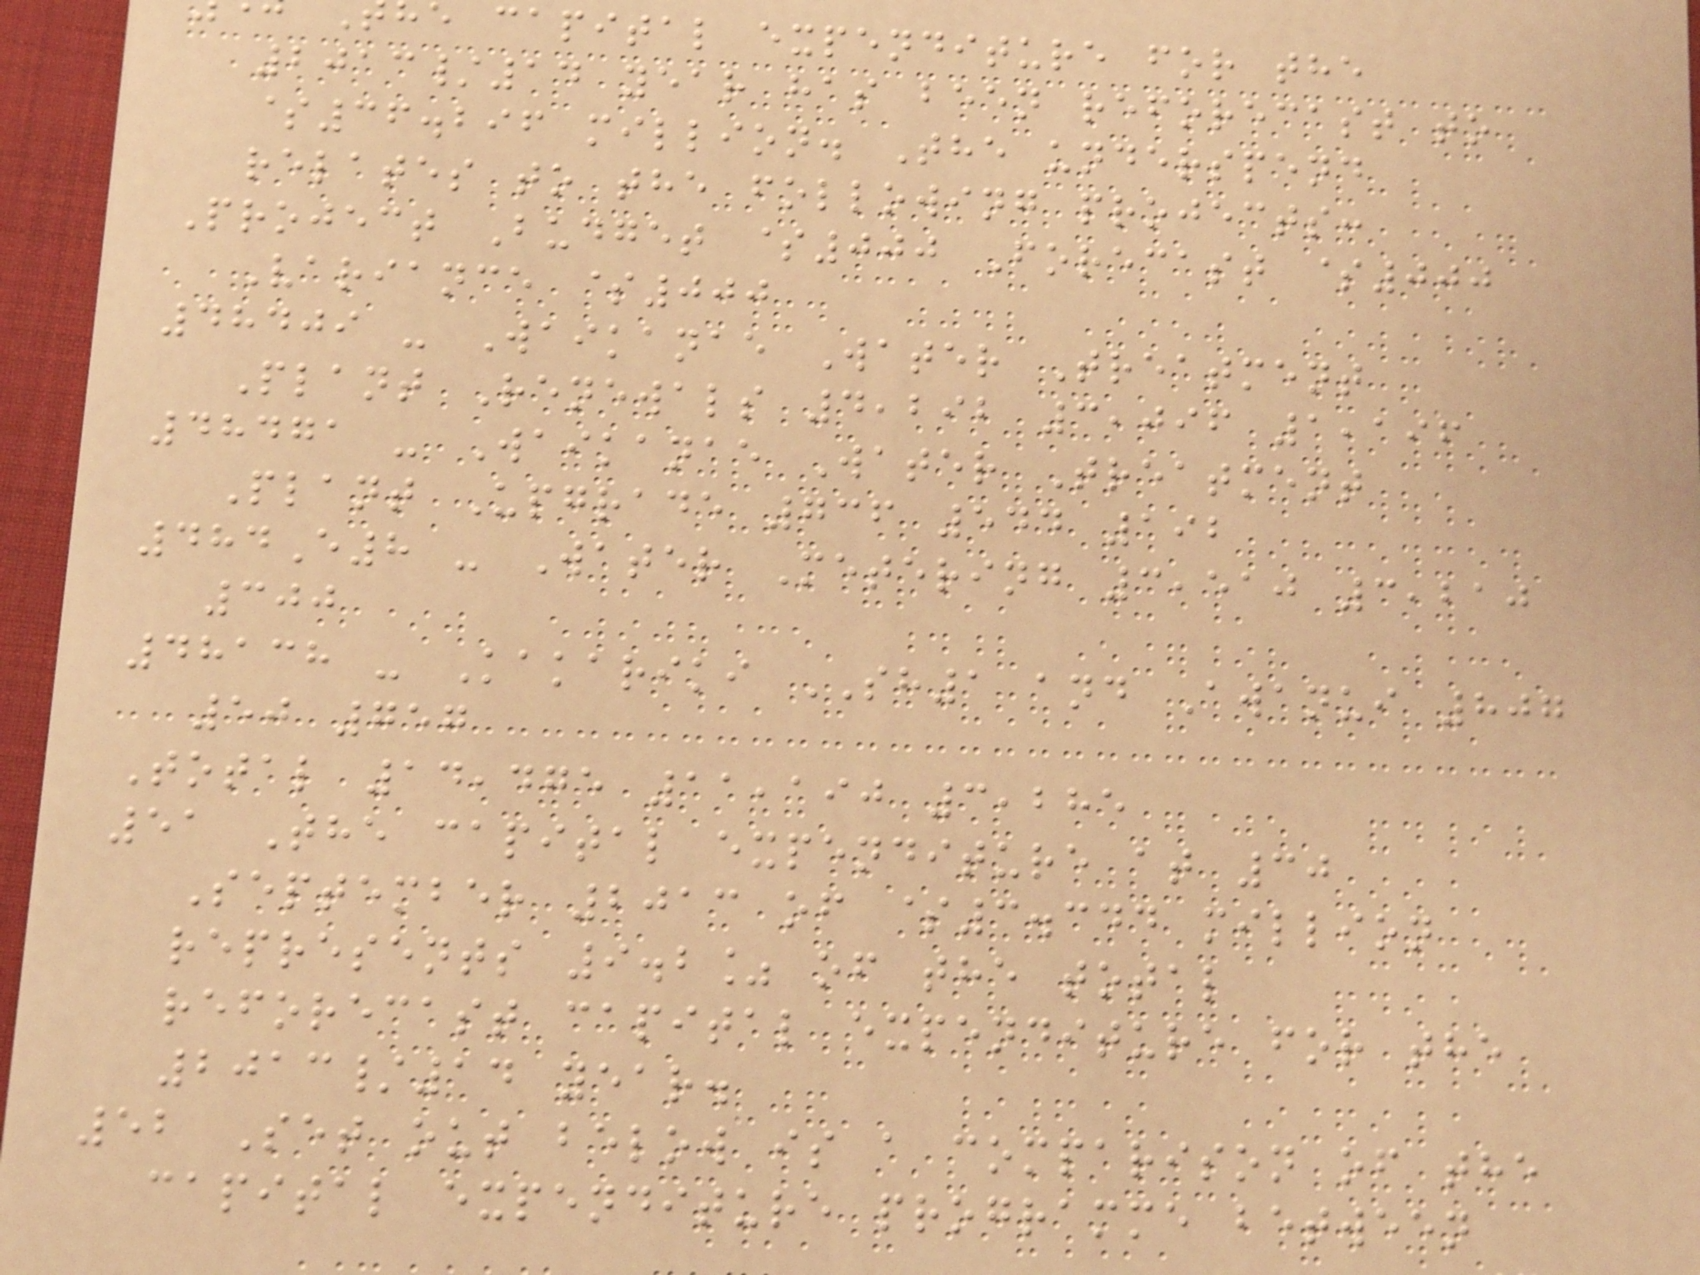e capital expenditure for the
2013/14 year has been reforecast to
$36.296 million. The underspend
relates to the following projects:
Project Budget $000 Forecast $000
Variance $000
48409 - Waikanae Water Treatment
Plant Renewals 4,292 3,096 1,196
48471 - Waikanae Water Treatment
Plant Upgrade 736 544 192
484E8 - Water Metering 3,510 3,210
300
48138 - Kakariki SH1 and Awanui 807
50 757
Total 14,475 11,190 3,285
51 The capital expenditure at 30
September 2013 of $3.344 million
represents 9.2% of the total
reforecast capital expenditure for the
2013/14 year.
52 Set out below is a comparison of the
capital expenditure programme between
